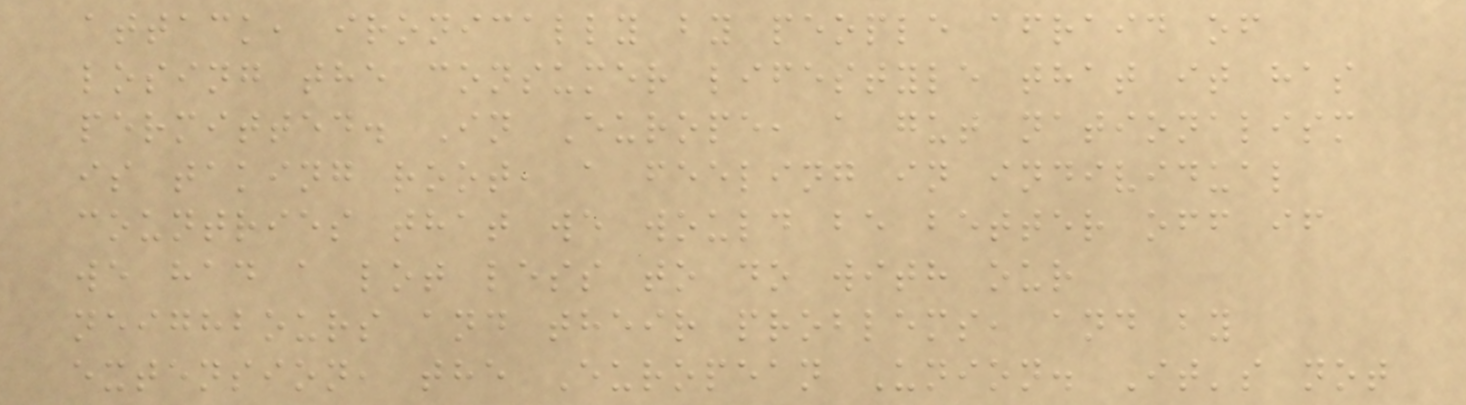attack, ironically by people afraid of
losing the consumer lifestyle that it has
permitted. In Europe, a gut nationalism
is taking root, a feeling in individual
countries that we would be better off if
we had a lot less to do with our
neighbours and their problems, and by
extension, the European Union. It's not
